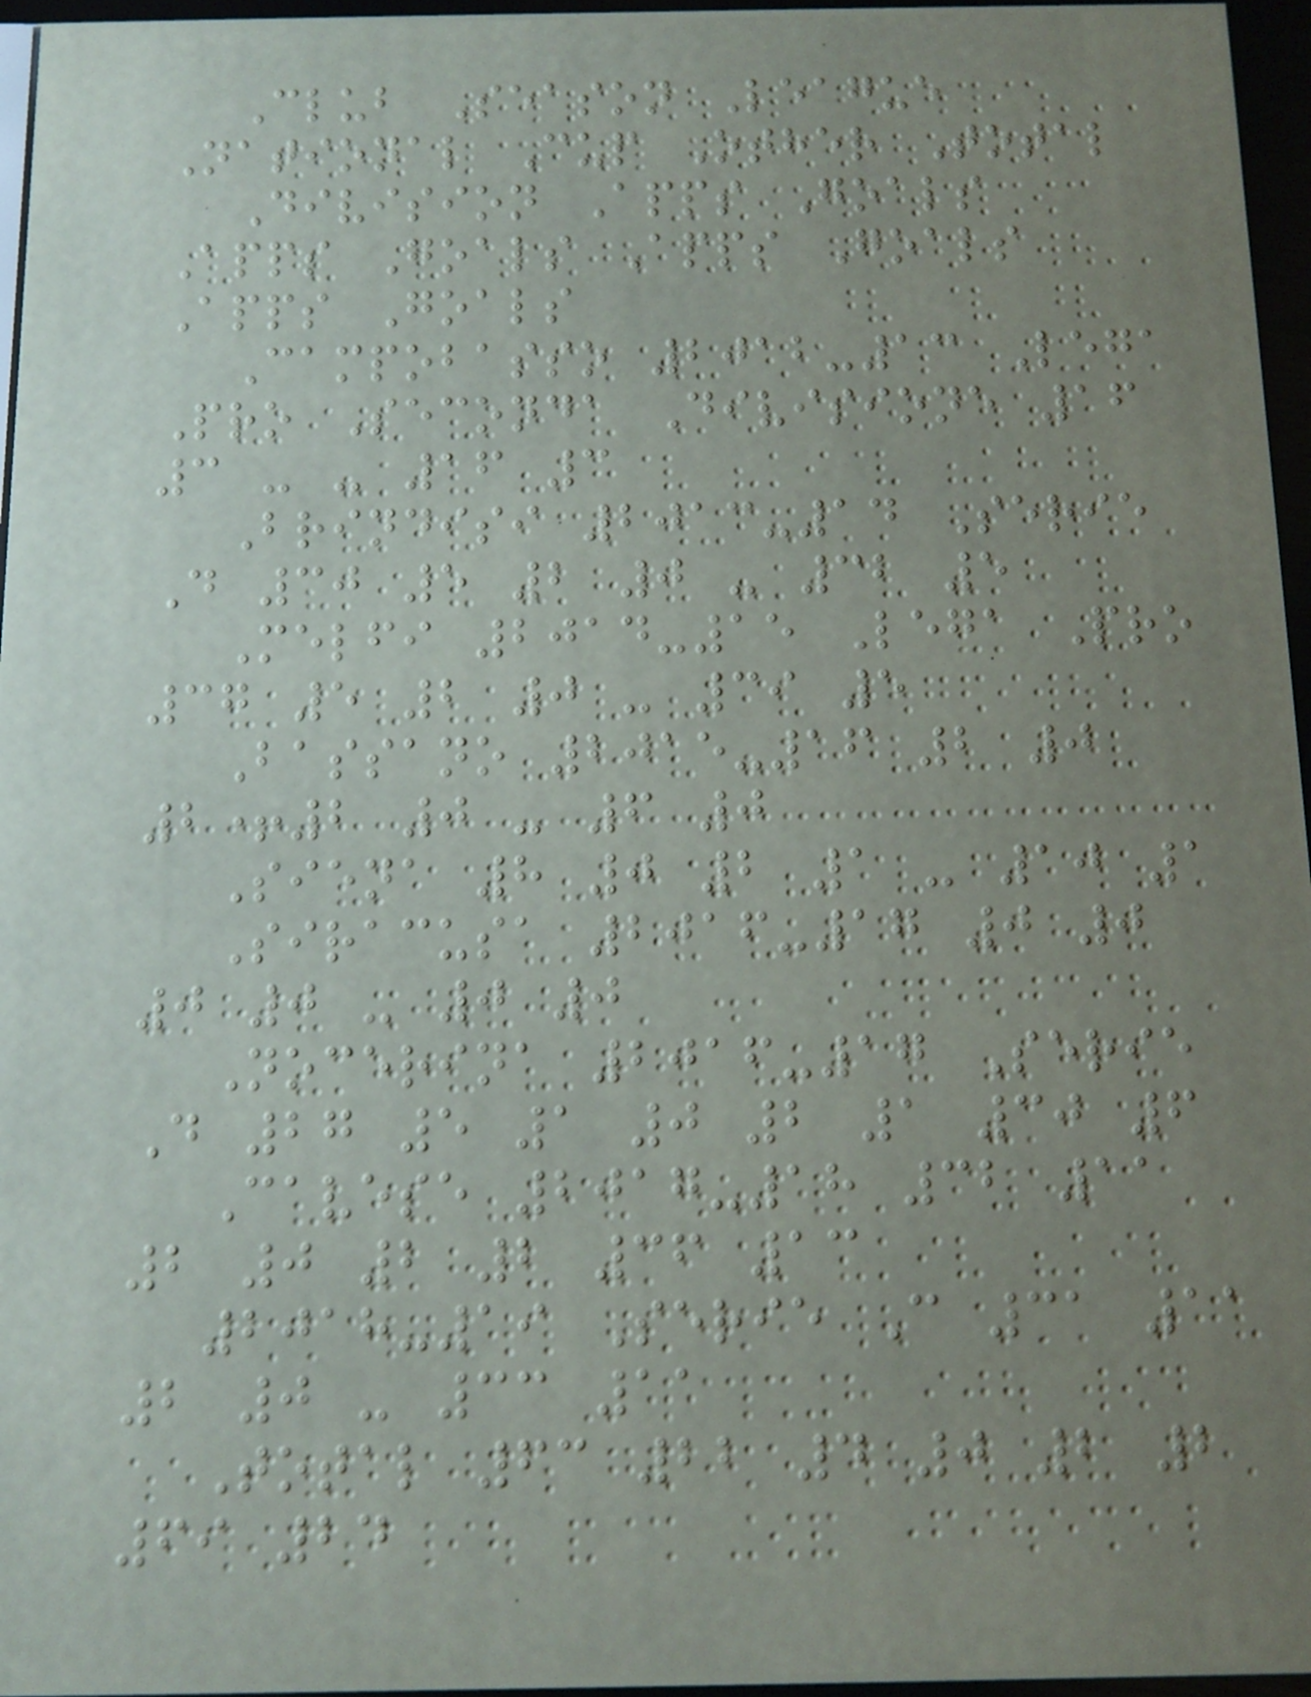Club Season League
National Cup Other Total
Division Apps Goals
Apps Goals Apps Goals
Apps Goals
Campobasso 2012-13 Lega
Pro Seconda Divisione 16
3 - - 16 3
Brindisi 2013-14 Serie
D 30 5 2 0 - 32 5
Melfi 2014-15 Lega Pro
37 5 2 0 - 39 5
Bassano 2015-16 2 0
2+2 0 - 6 0
Siena 8 0 2 1 - 10 1
Siracusa 2016-17 0 0
0 0 - 0 0
Nocerina 2016-17 Serie
D 27 5 1 0 2 1 30 6
Cavese 2017-18 32 11
2 0 2 2 36 13
2018-19 Serie C 31 11
2 0 - 33 11
Total 63 22 4 0 2 2
69 24
